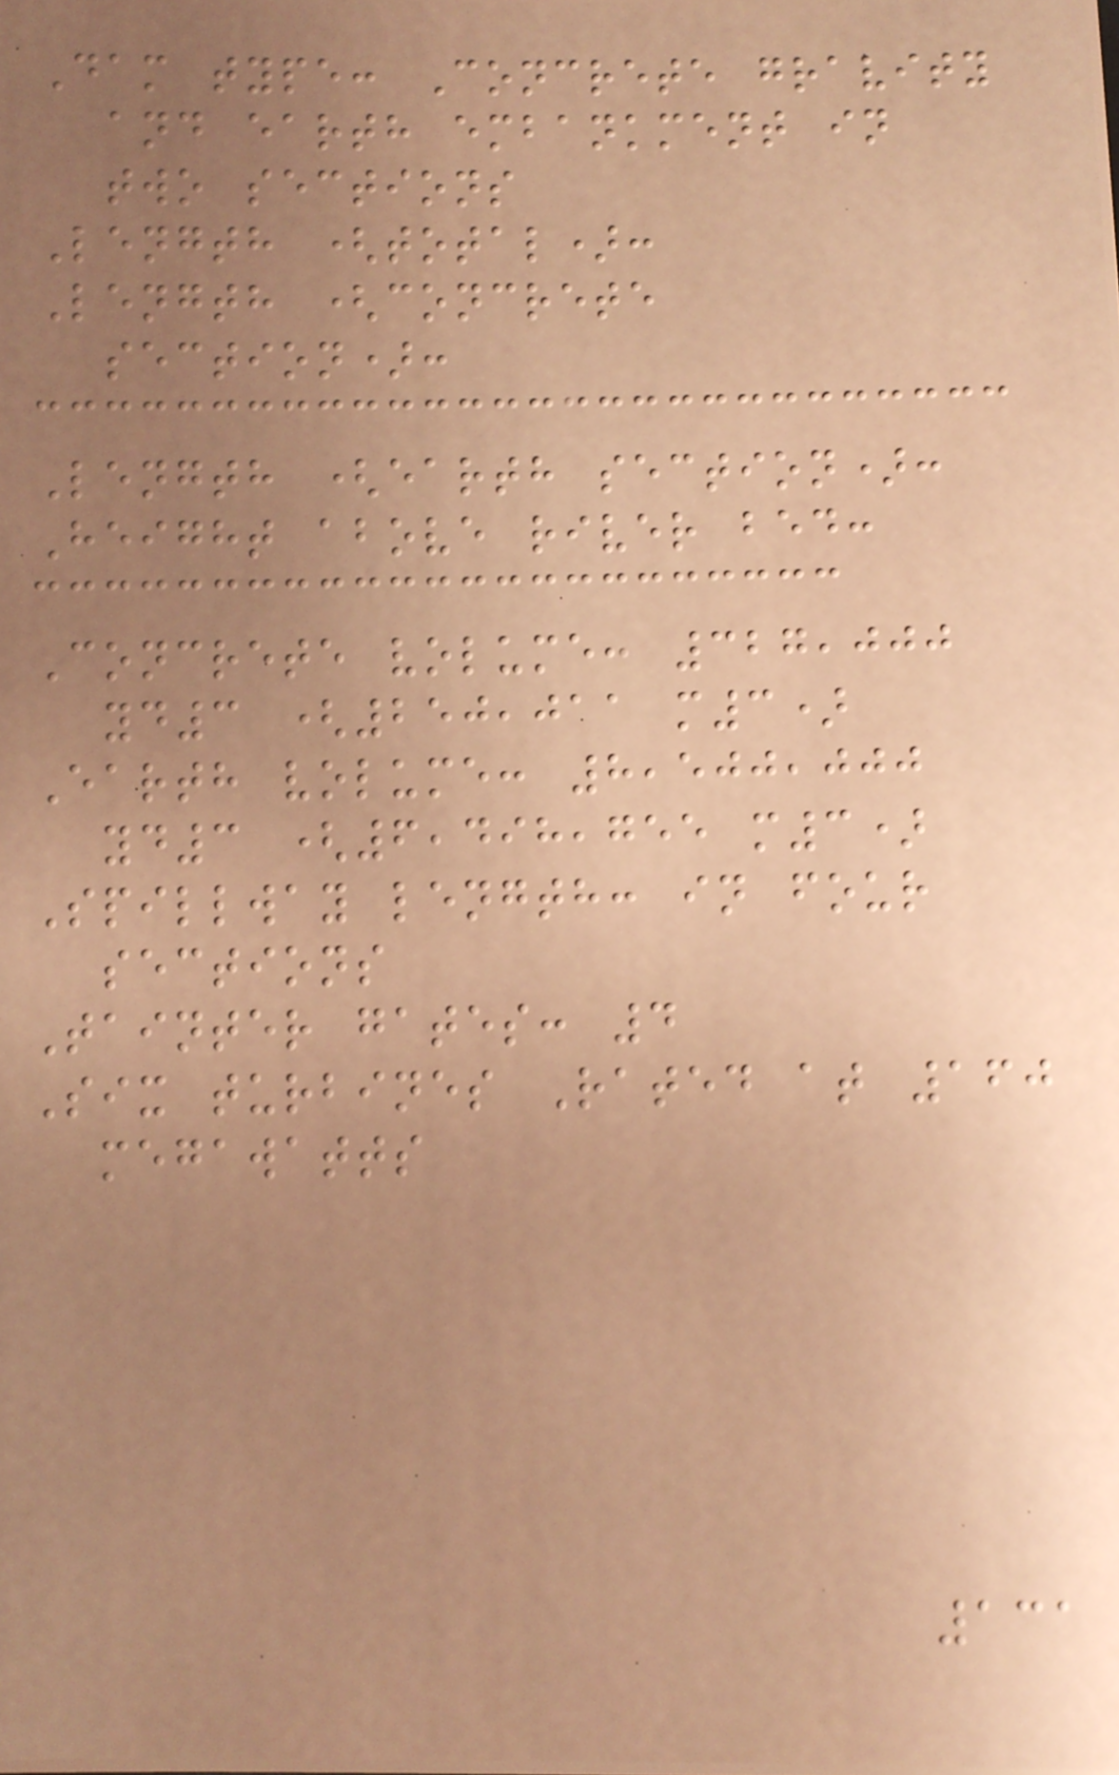Dam type: Concrete gravity
and earth embankment in
two sections
Length (total):
Length (concrete
section):
Length (earth section):
Height above river bed:
Concrete volume: 327,000
yd3 (250,011 m3)
Earth volume: 8,500,000
yd3 (6,498,755 m3)
Spillway length: in four
sections
Tainter gates: 4
Six turbines Rated at 160
megawatts
131
